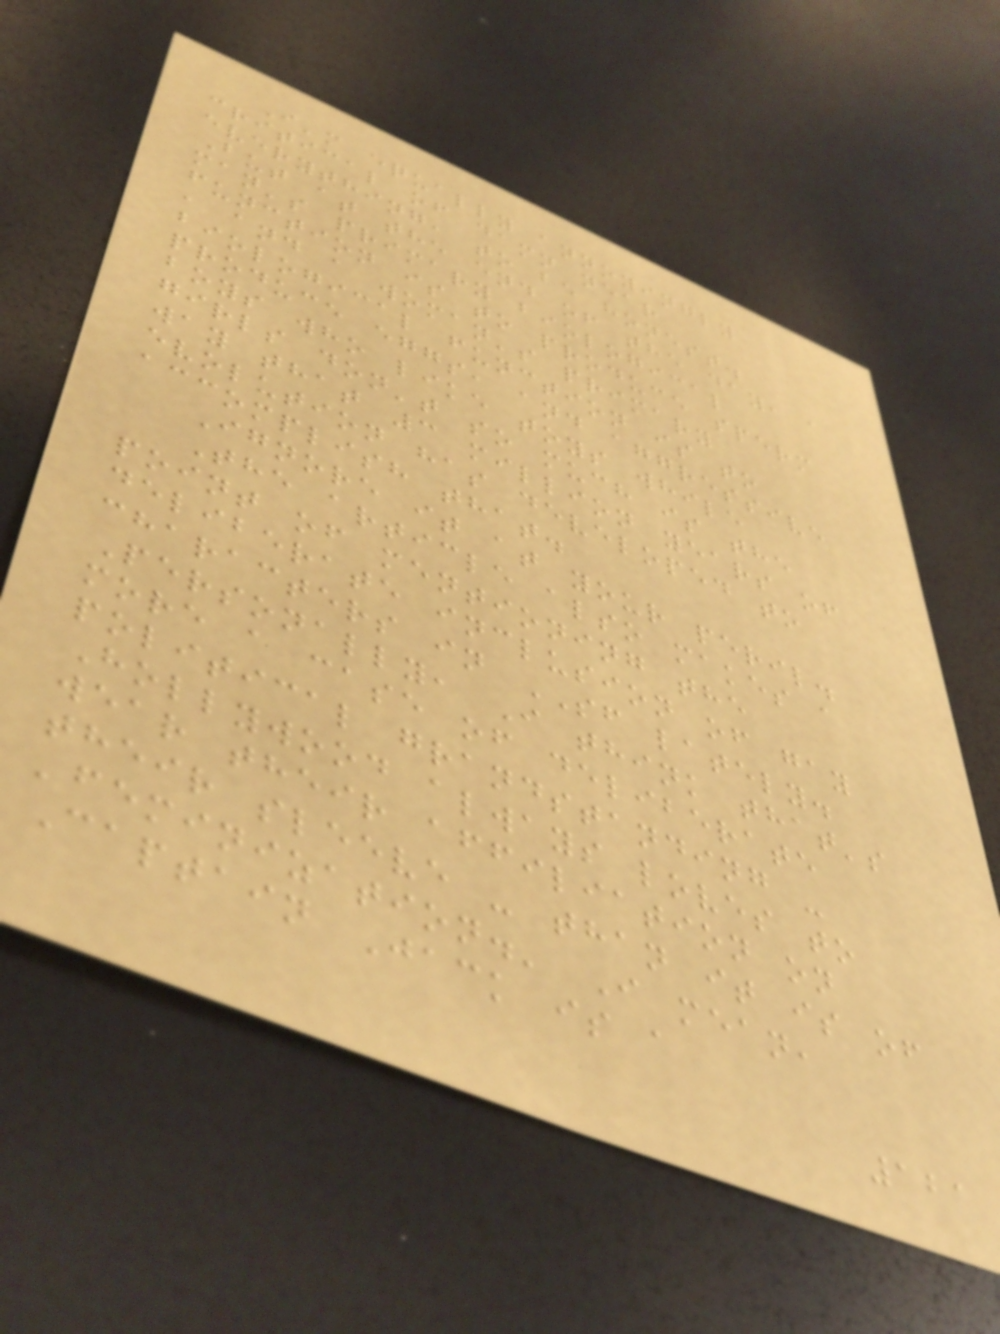I'm equally annoyingly
critical of damn near
everything, to be honest.
But at the end of the day, a
man's primary biological
function is to produce sperm
, and a woman's primary
biological function is to
produce eggs, and aggressive
boys who like toys while
girls don't so much is the
way that 3 million years of
evolution has developed to
accomplish that.
Ignore it at your peril.
The article also makes a
point of mentioning the
deliberate inclusion of gay
characters in SF lately.
Personally, I think that's
more a case of deliberate
political grandstanding -
Hollywood always loves to
wear their affiliation on
their sleeve - than it is of
'feminization.' I mean,
Captain Jack is a
121
